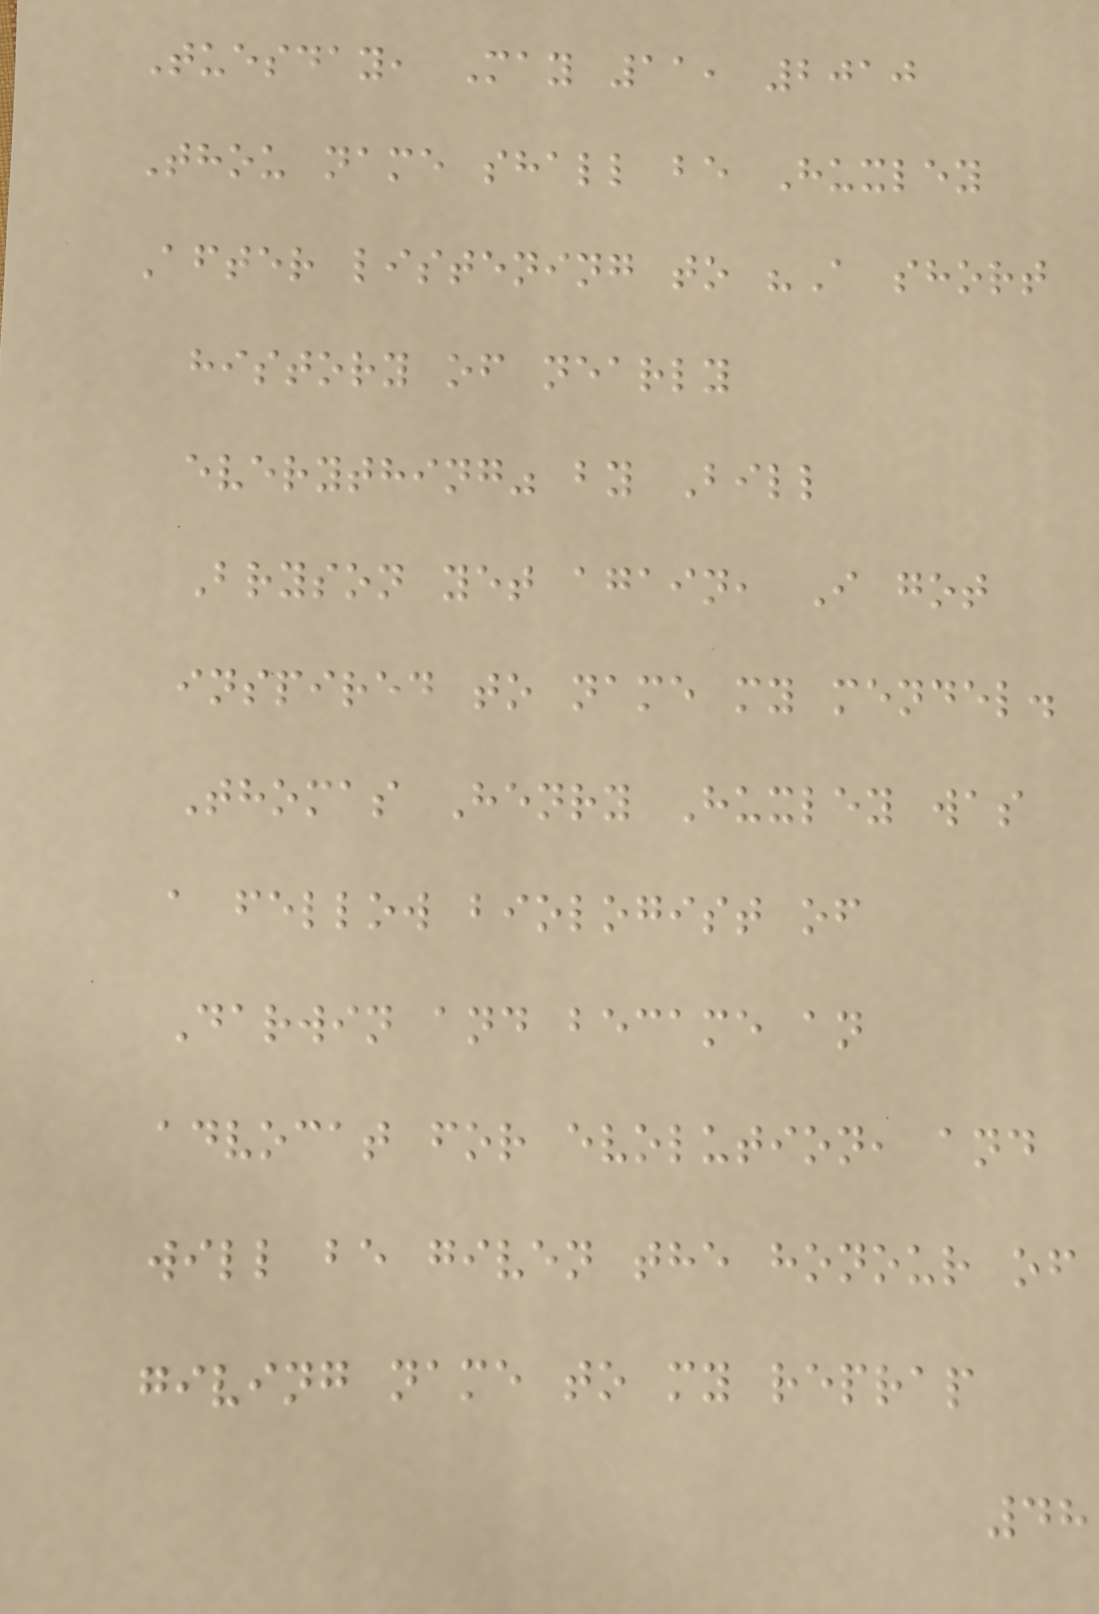Tuesday, May 11, 2010
Thou name shall be Huxley
After listening to "A short
history of nearly
everything" by Bill
Bryson yet again, I got
inspired to name my mendel.
Thomas Henry Huxley was
a fellow biologist of
Darwin and became an
advocat for evolution, and
will be given the honour of
giving name to my reprap
48
